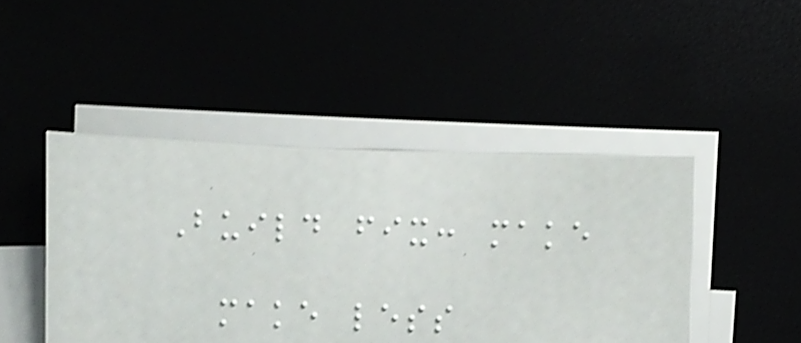Build fix: make
make less
